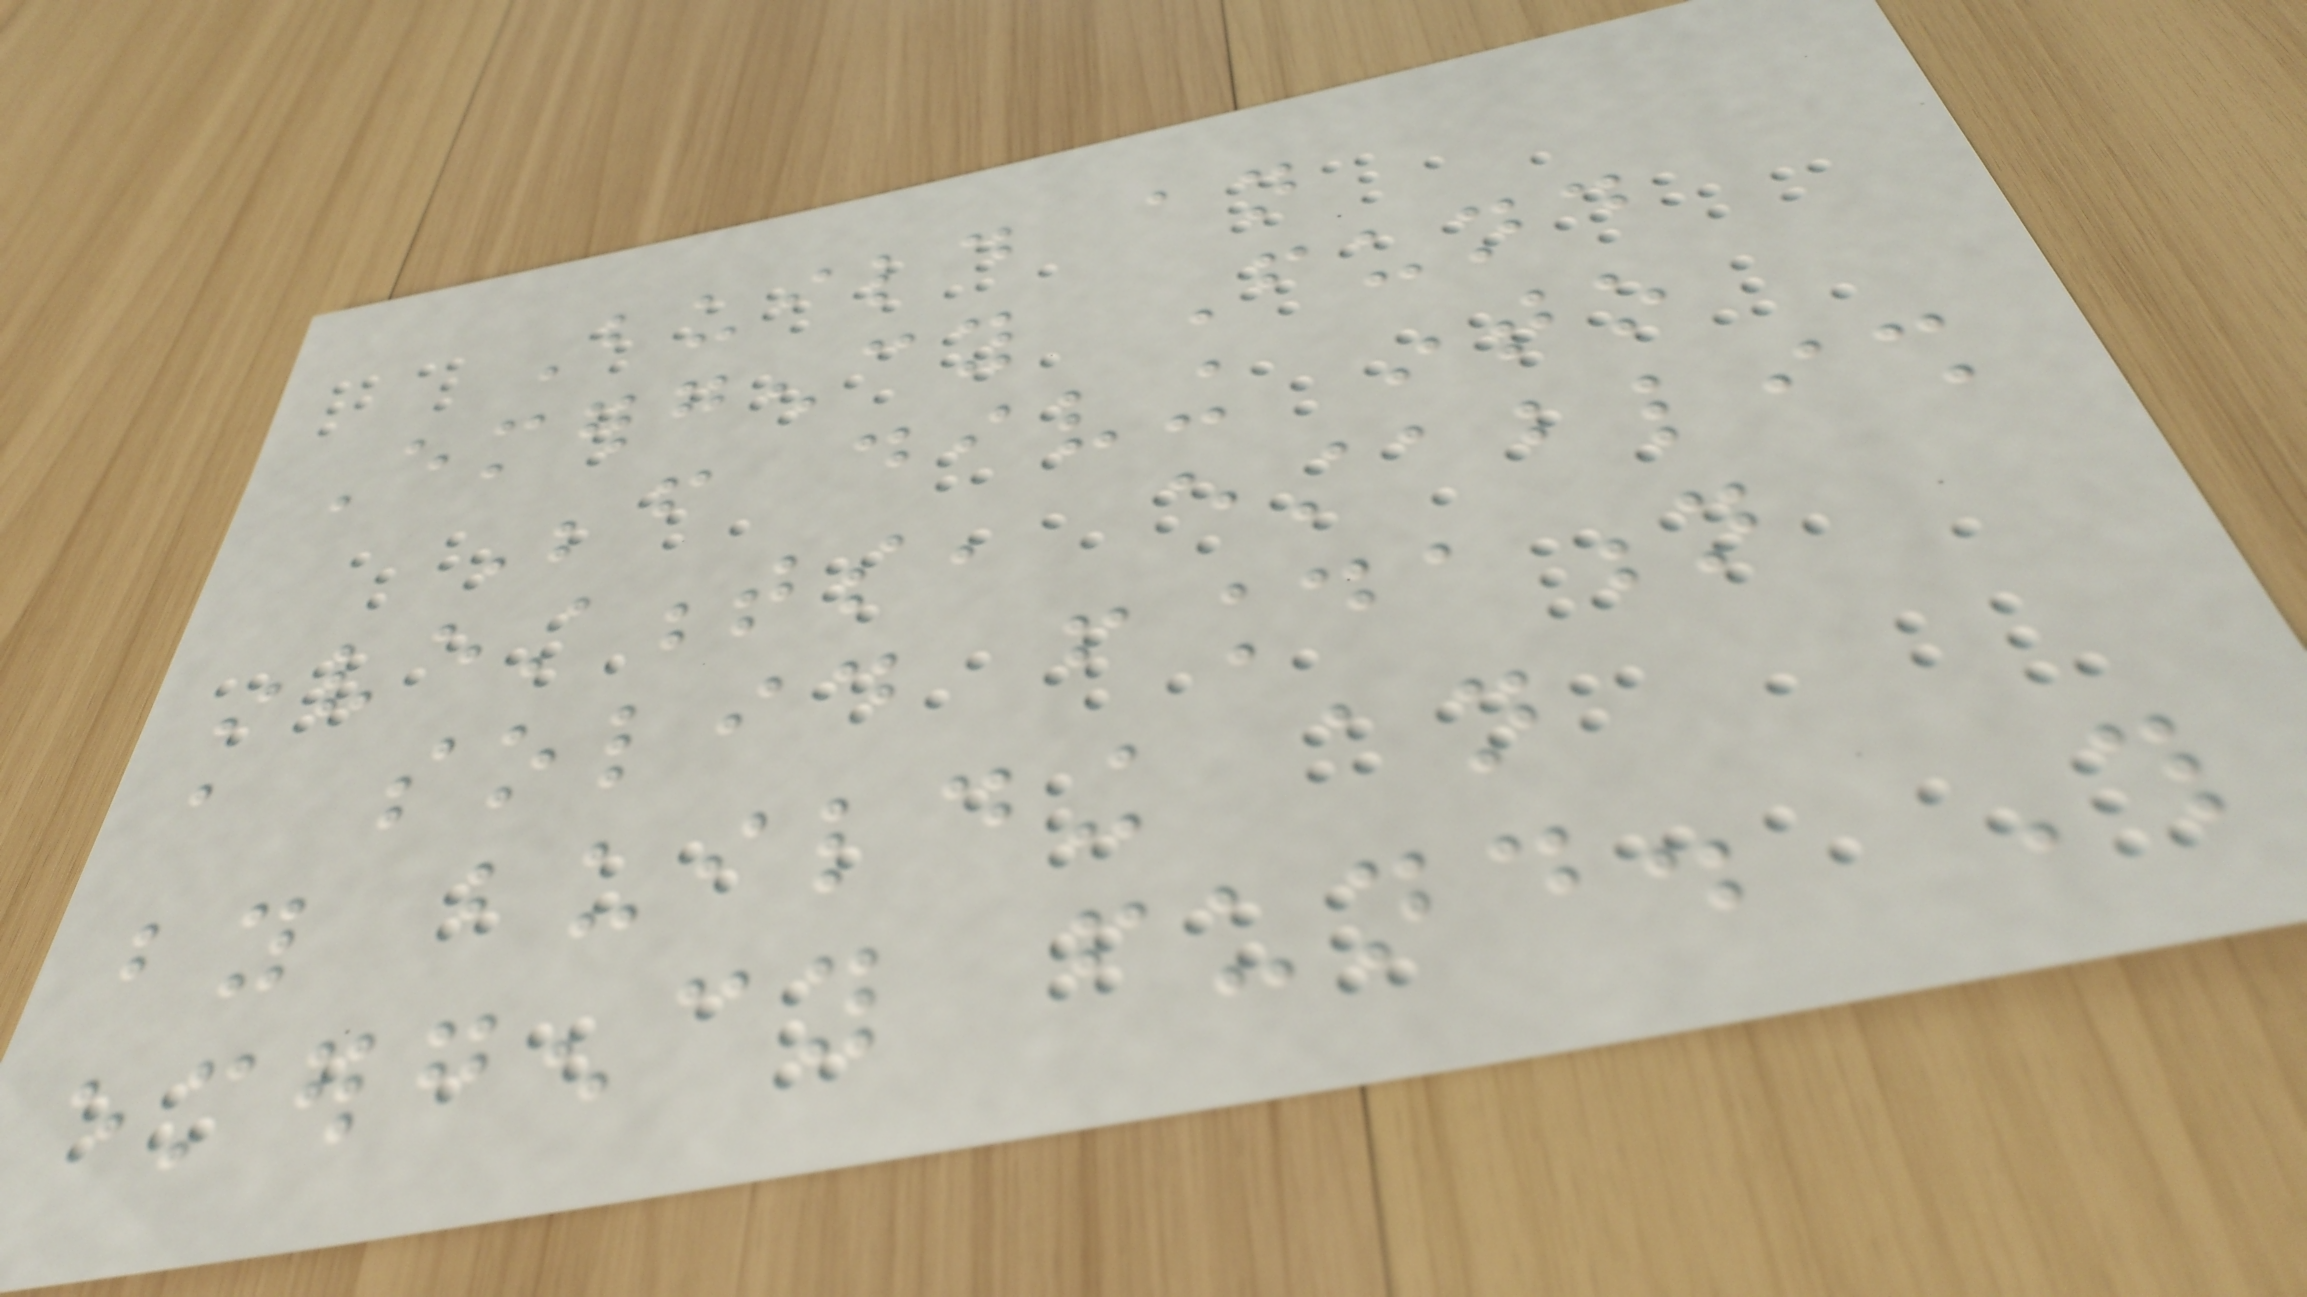Build an
Emergency Fund
Before diving into
investments, establish
a solid foundation
by building an
emergency fund. This
